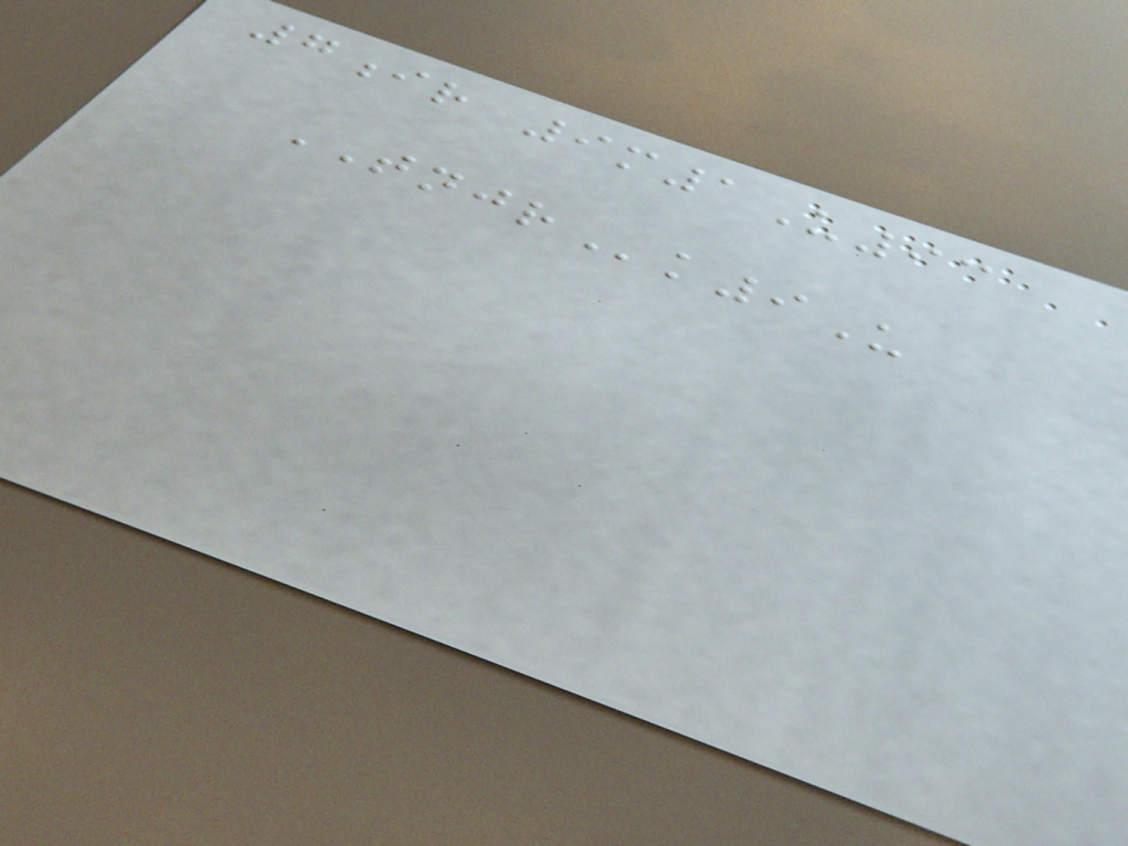7ir 9m1U93
TNJRk9U
